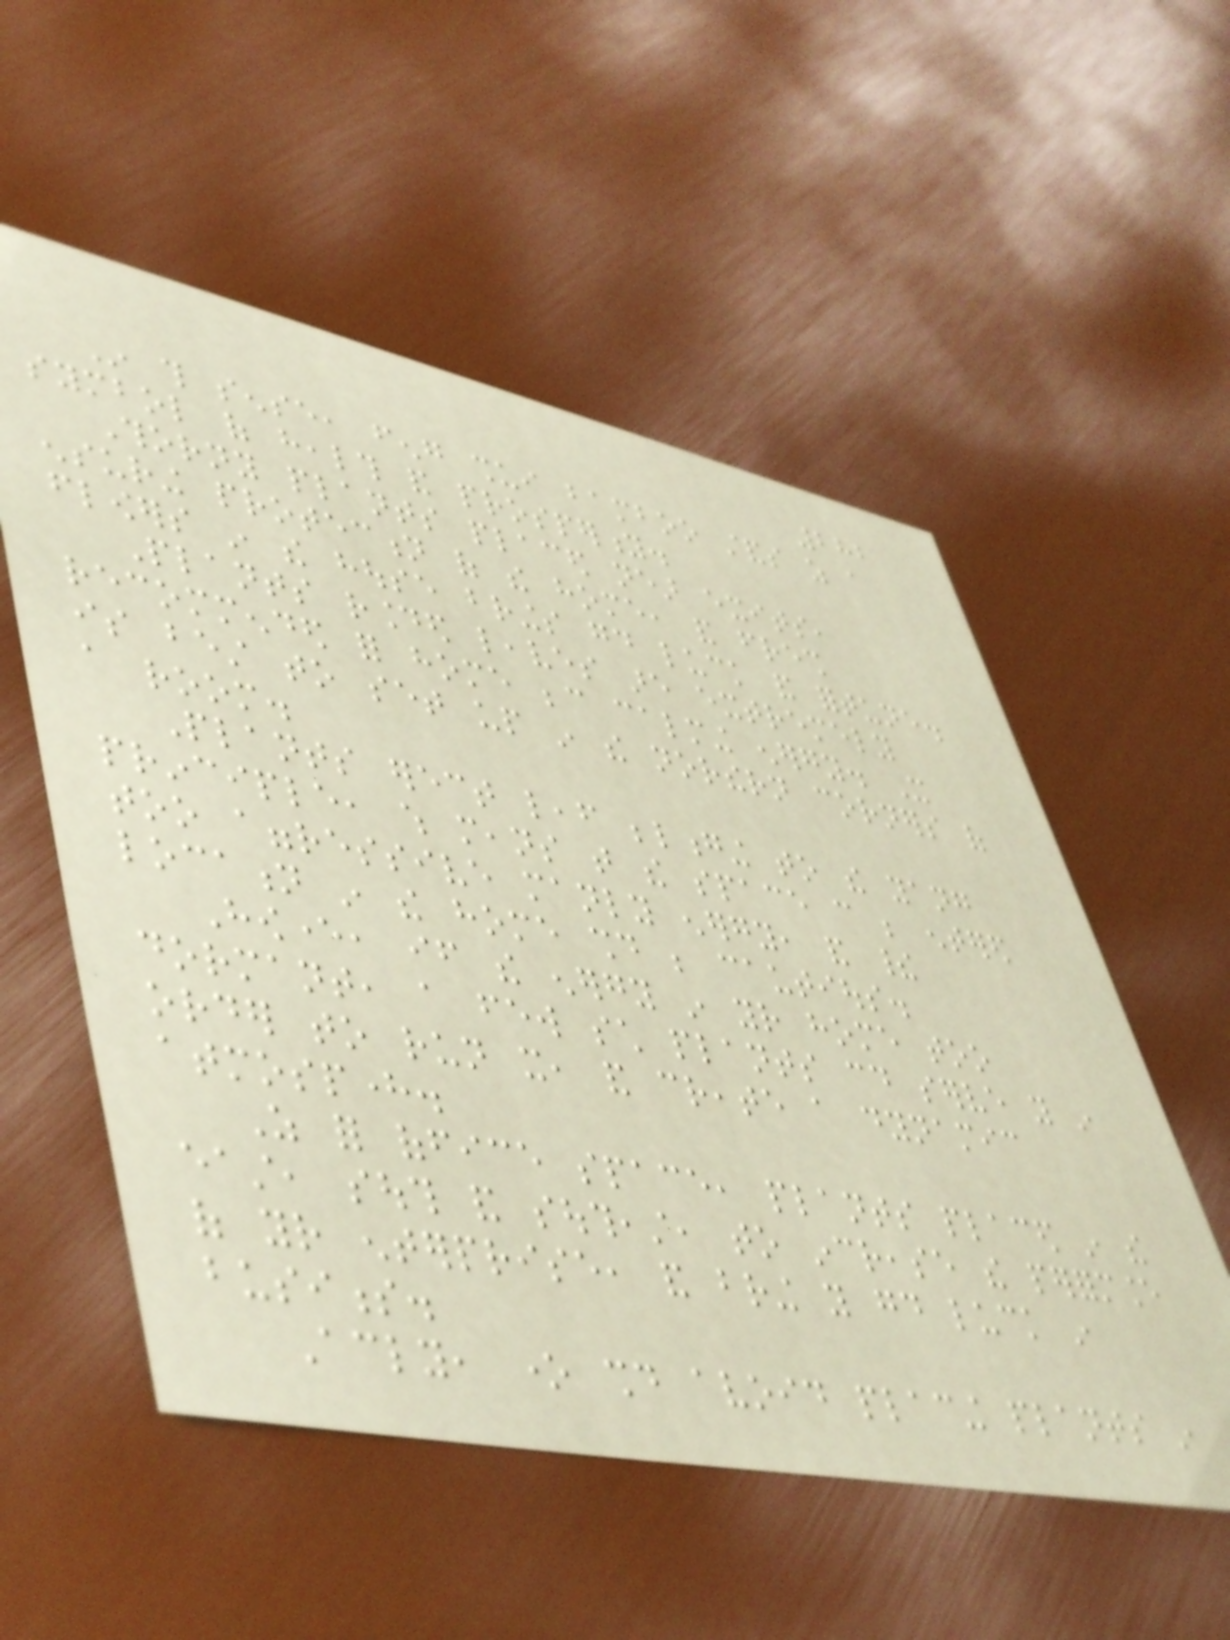282
In this sense, feng shui bamboo stands as a
symbol of health and prosperity.
Thorny plants placed near exits,
ensuring protection of the home, and fresh
flowers in the house brings good luck and fortune.
Plants rounded leaves are extremely
recommended for home because calming energy. It
is best to set up in the northern corners of
a room.
Plants erect leaf belonging to the yang
principle, which means that the space can be entered
too aggressive manly energy, and their
location in the home should be cautious.
However, if the energy in your home too
dormant, a few such plants could serve you in
order to run it, and create a dynamic
atmosphere.
As for office space, plants placed in the
east, south and southeast, to increase the performance
of your enterprise, and bring you good luck in
business.
Accordingly, one should avoid placing plants in
